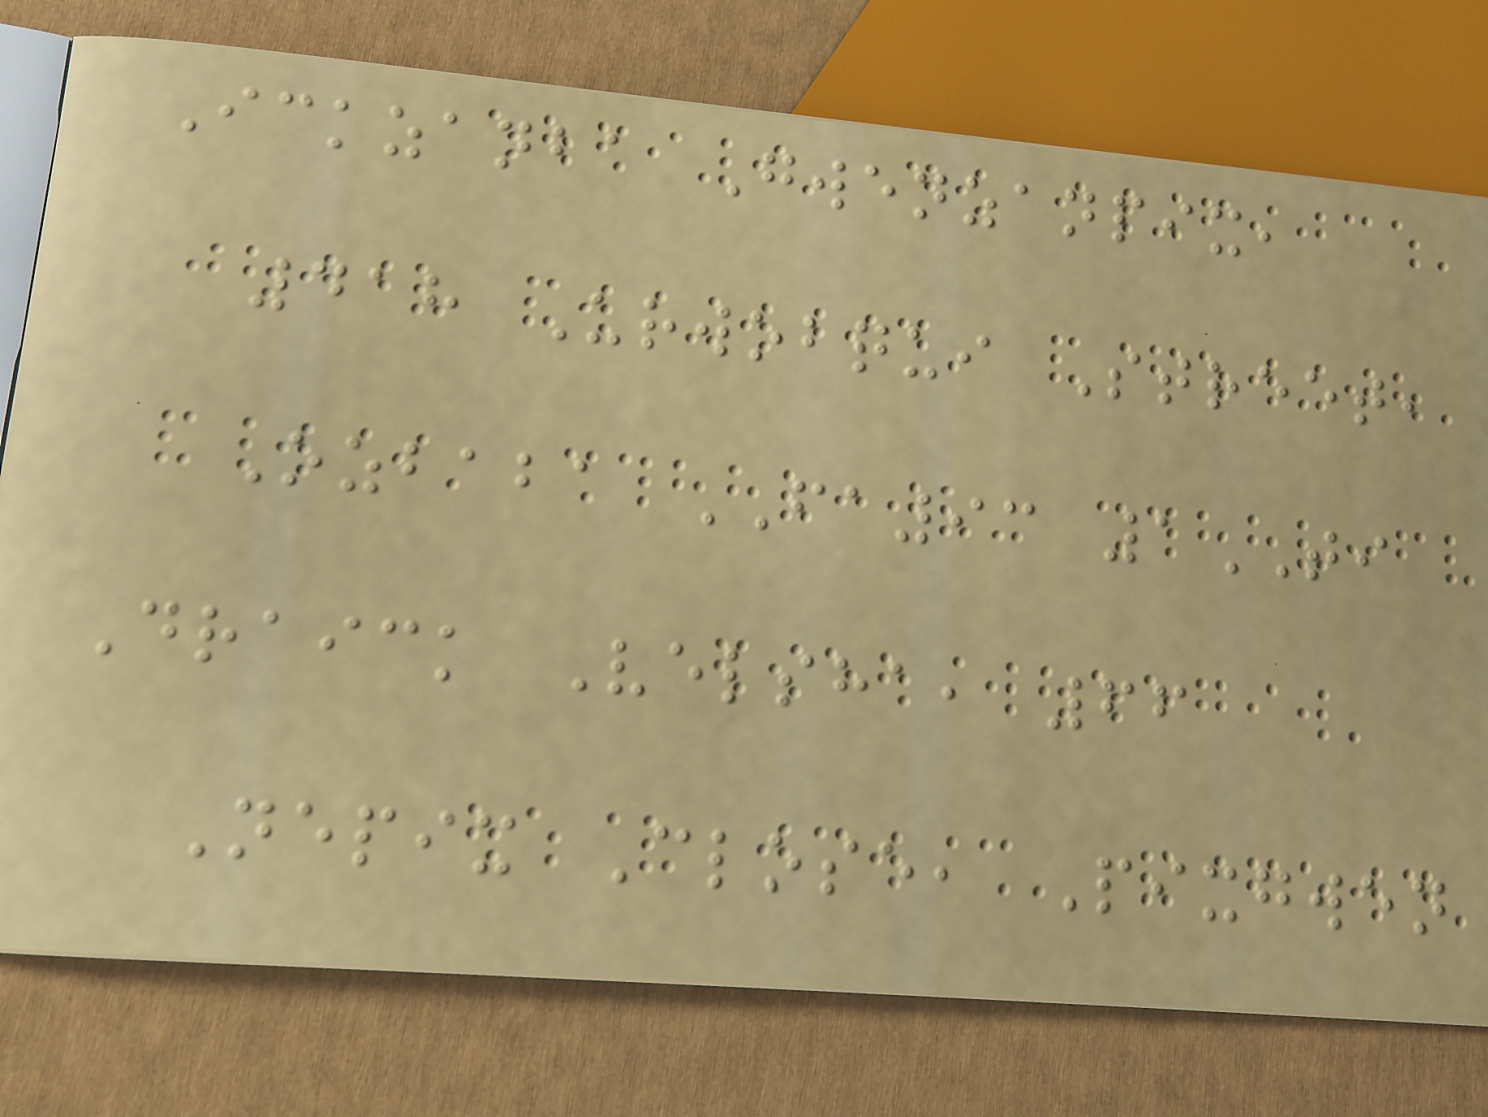Ickzanba Gwenzanpix,
418 Urwobqui Street,
Ozbaba FA93 1TI
Draick Velsha, 66
Nepix Close, Pixgwen
